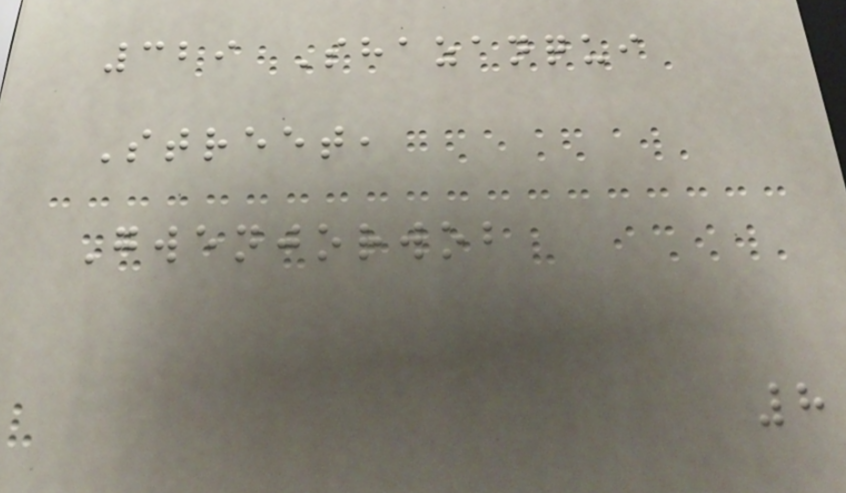329 Shazanqui
Street,
Gwenjorwob
8
